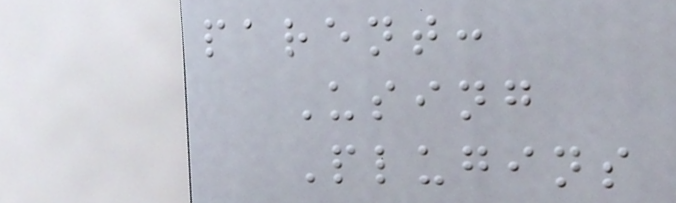parent:
Using
Plugins
